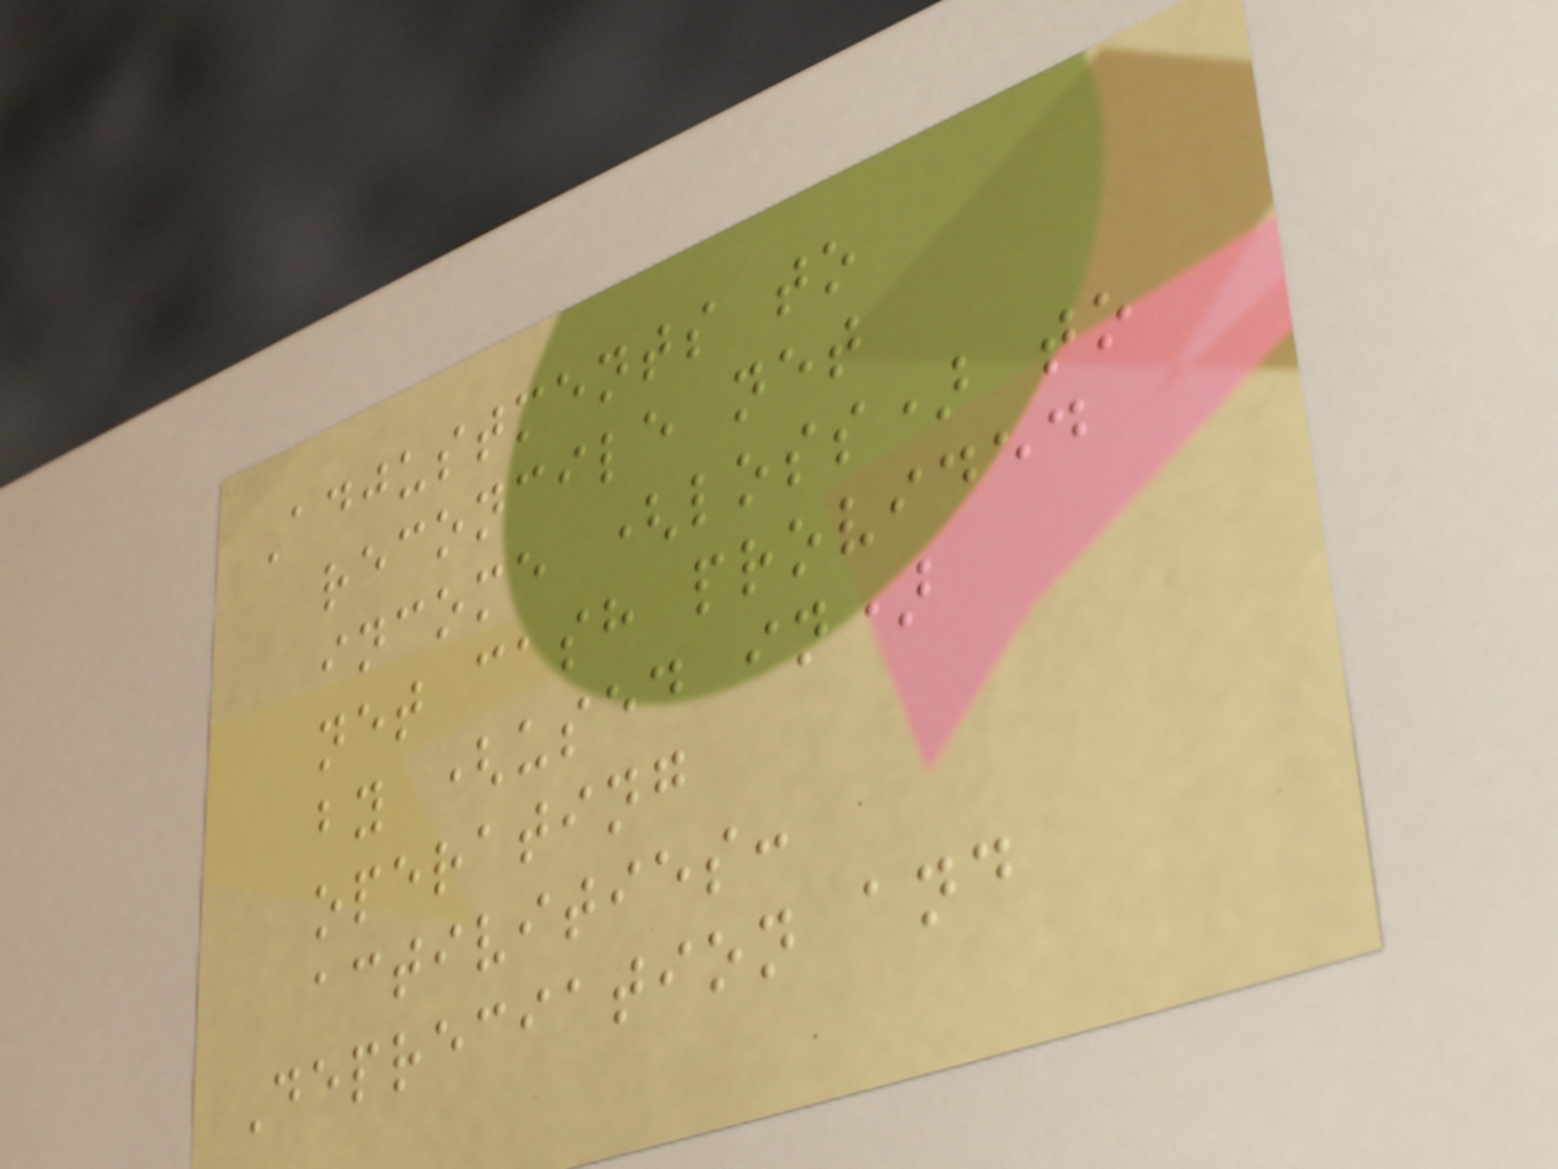Adjustments to
reconcile net
income (loss) to
net cash provided
by (used in)
operating
activities:
Depreciation and
